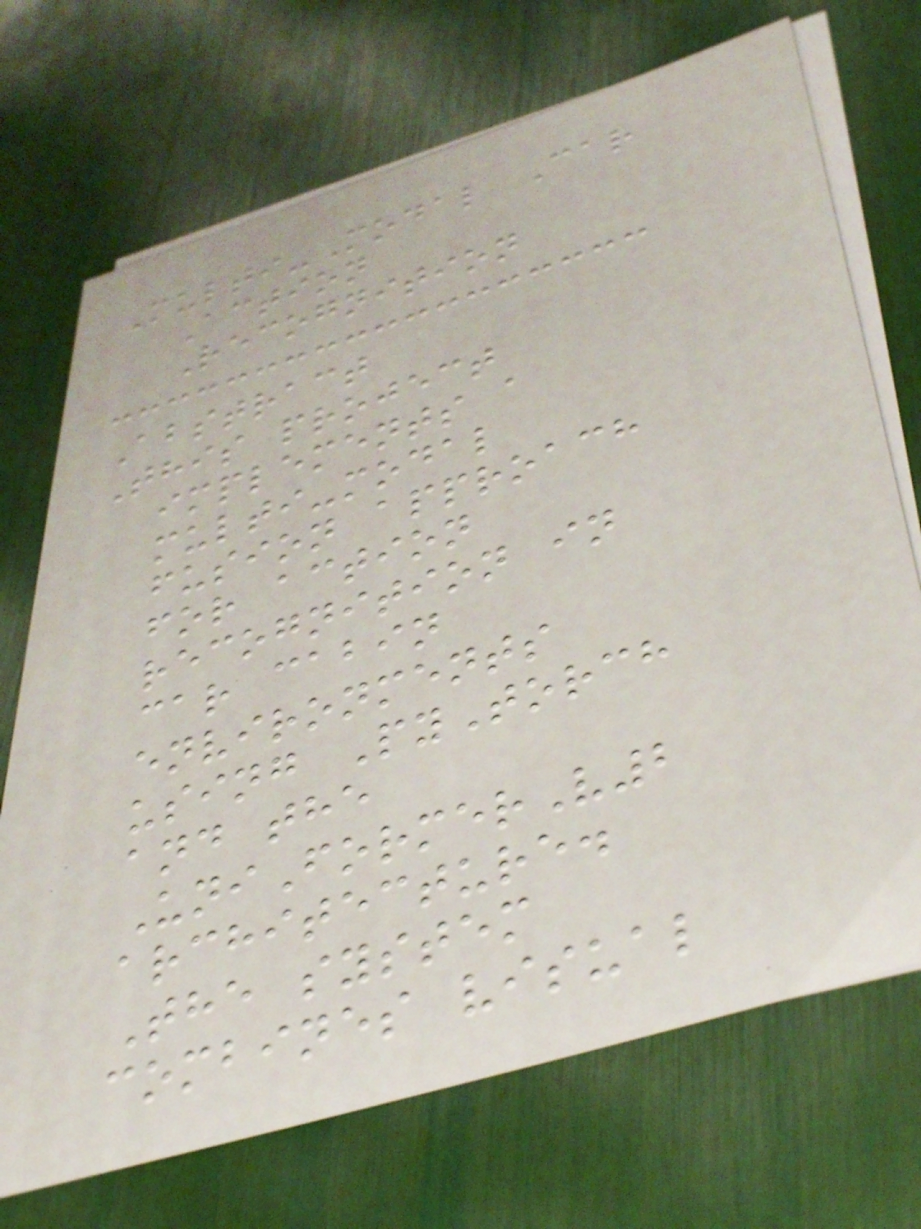Multi-Modal Car
Action
Recognition
Abstract
This project
implements a
multi-modal
fusion approach
for action
recognition in
car cabin
environments
using PyTorch
and the
UniFormerV2
architecture.
The system
combines visual
